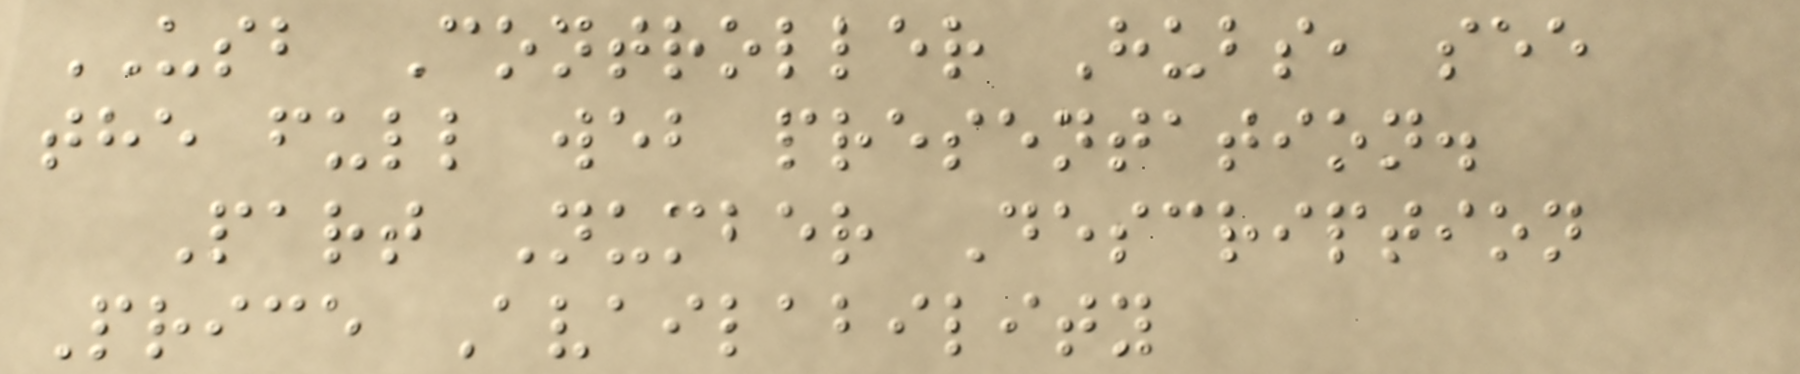USB Controller Hubs, see
the full web presentation.
Part Number Description
Price Availability
